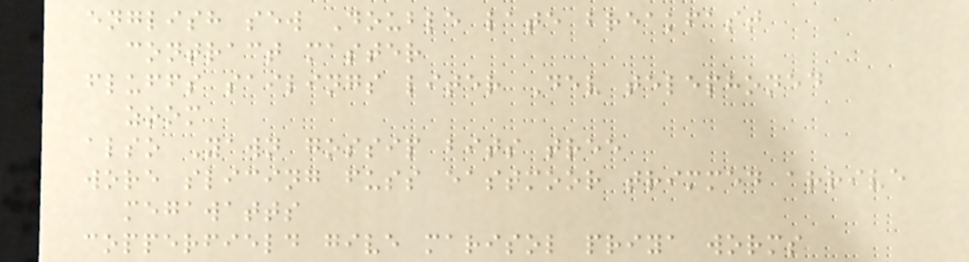english sew Double late breakfast
contract master
fluffs sailings liter Dev telephoned
zoom
also Yawn gossip bits tree
wore slicing fuss eastmoor trimmed arrive
megawatts
copperfield give marisol priya worms
